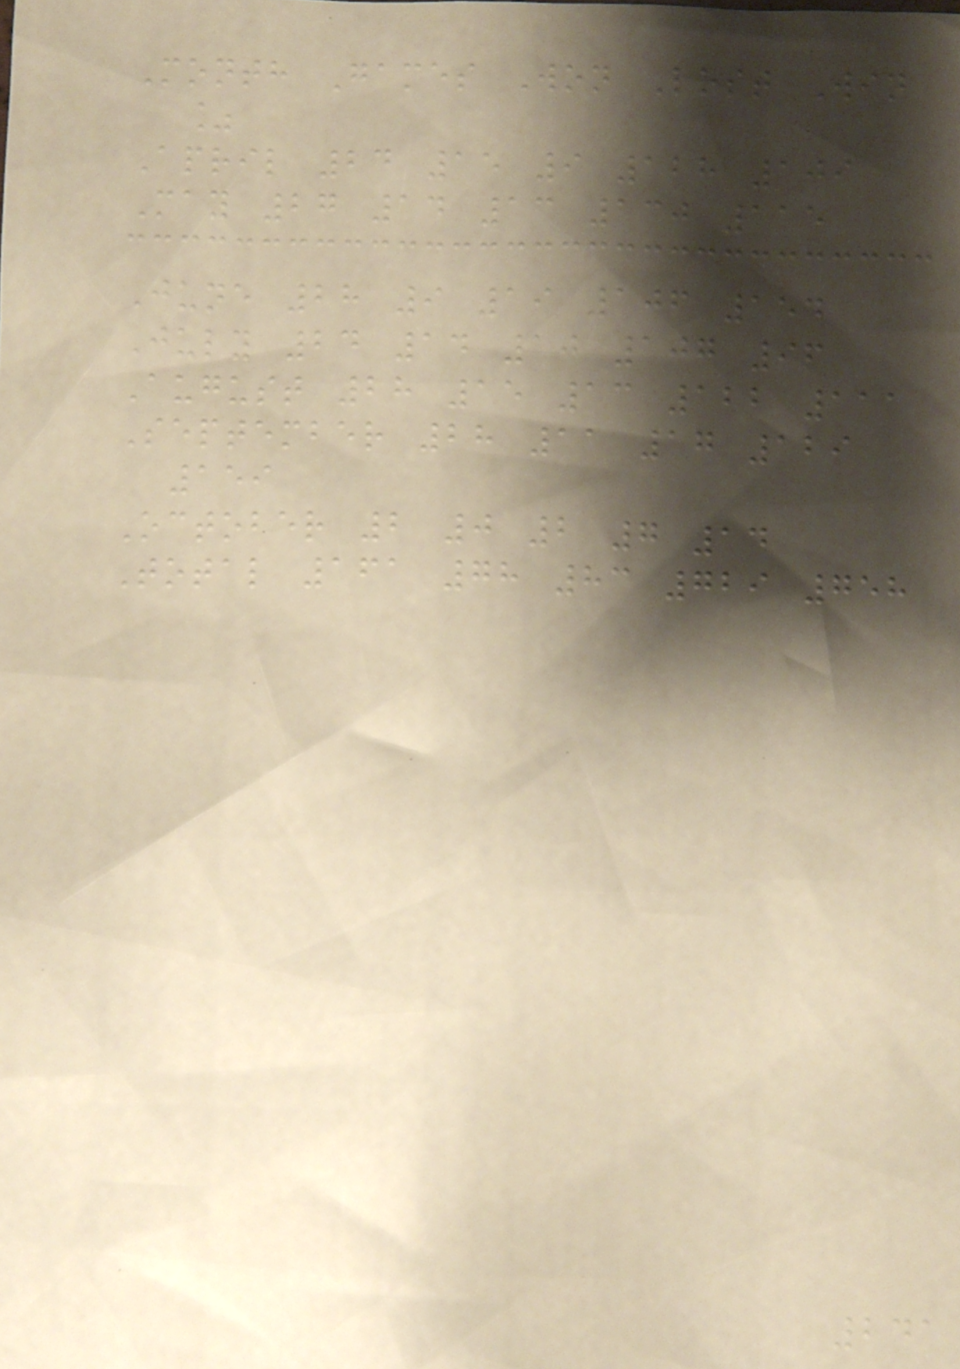Month Games Won Lost Win
%
April 24 15 9 128 109
May 27 14 13 130 115
June 28 9 19 106 154
July 24 14 10 107 96
August 28 15 13 122 111
September 28 11 17 129
159
October 2 0 2 7 14
Total 161 78 83 729 758
241
